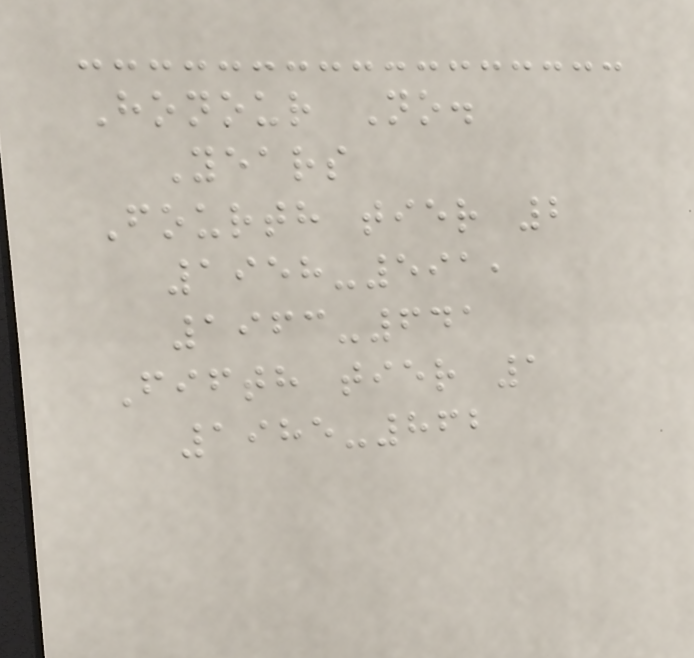Honour No.
Years
Fourth tier 2
1958-591,
1963-641
Fifth tier 1
1985-862
